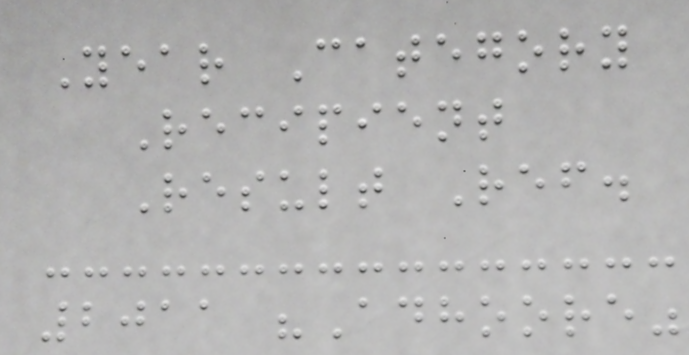Year Category
Recipient
Result Ref.
2011 "Adhoore"
